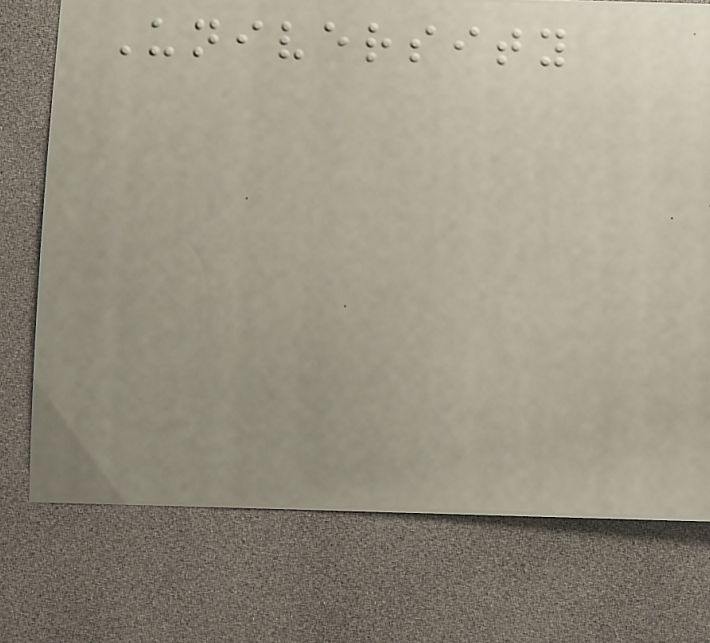University
